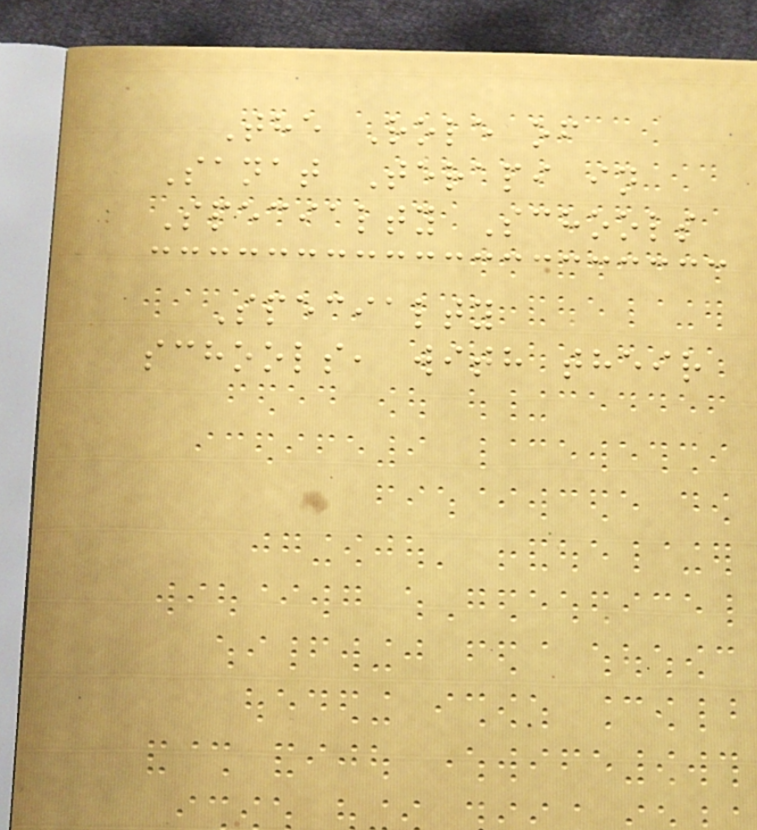The Role of
Sanat Terapi in
Specialty Schools
Specialty
schools, with their
